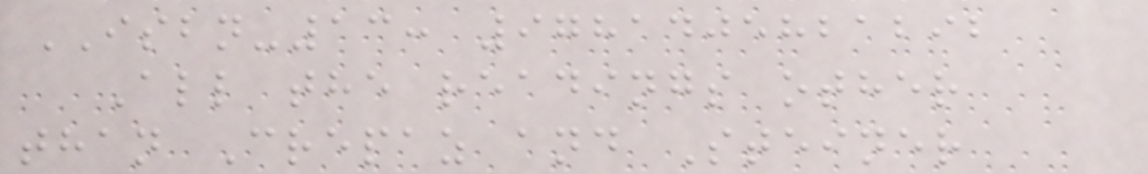ISBN-13: 9781405821292
All the readings other
than Crepaz and Steiner
